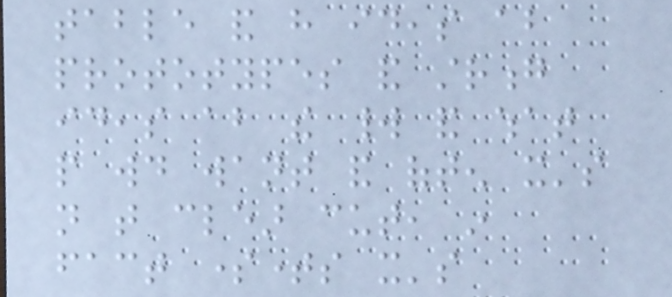table and have ideas about
prototypes and strong
ideas about the world and what
people would want and often it's
not that clear cut, in
fact sometimes it's
